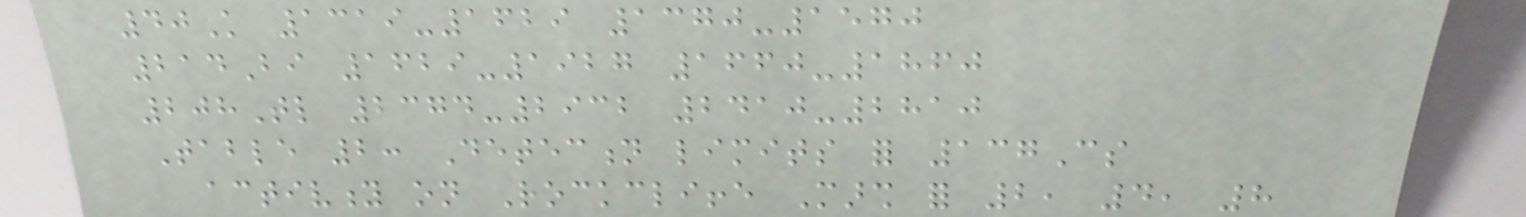40K 1319-1629 1370-1570
214Bi 1629-1927 1660-1860
208Tl 2374-2932 2410-2810
Table 2: Detection limits for 137Cs
activity on Rockcliffe Marsh for 2, 4, 8
